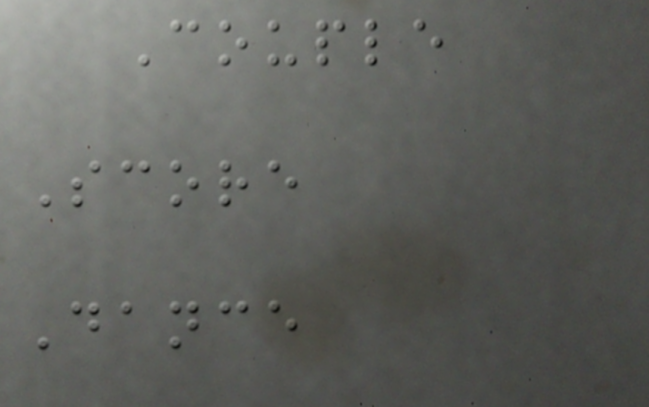Couple
Score
Dance
